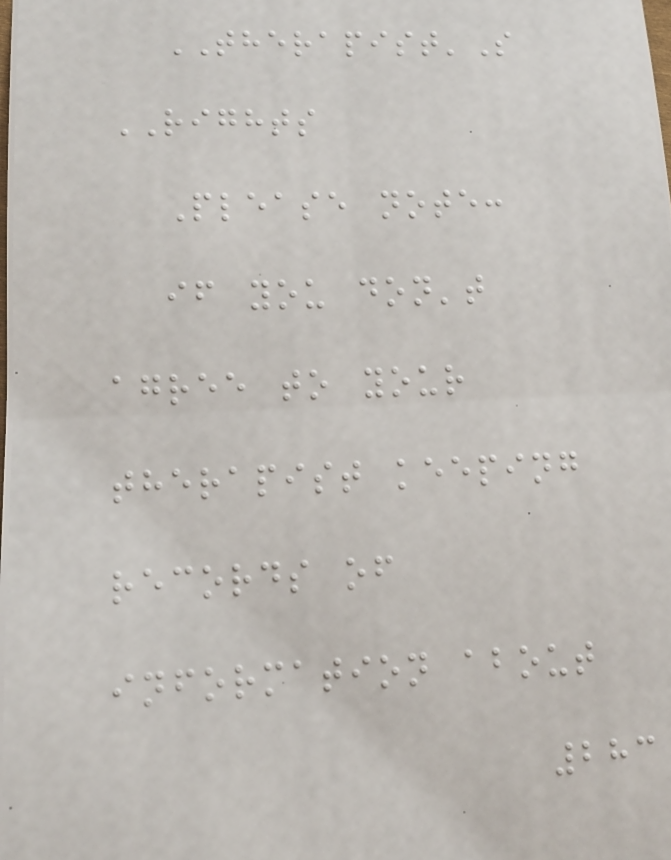THERAPIST'S
RIGHTS
Please note:
if you don't
agree to your
therapist keeping
records of
information about
283
